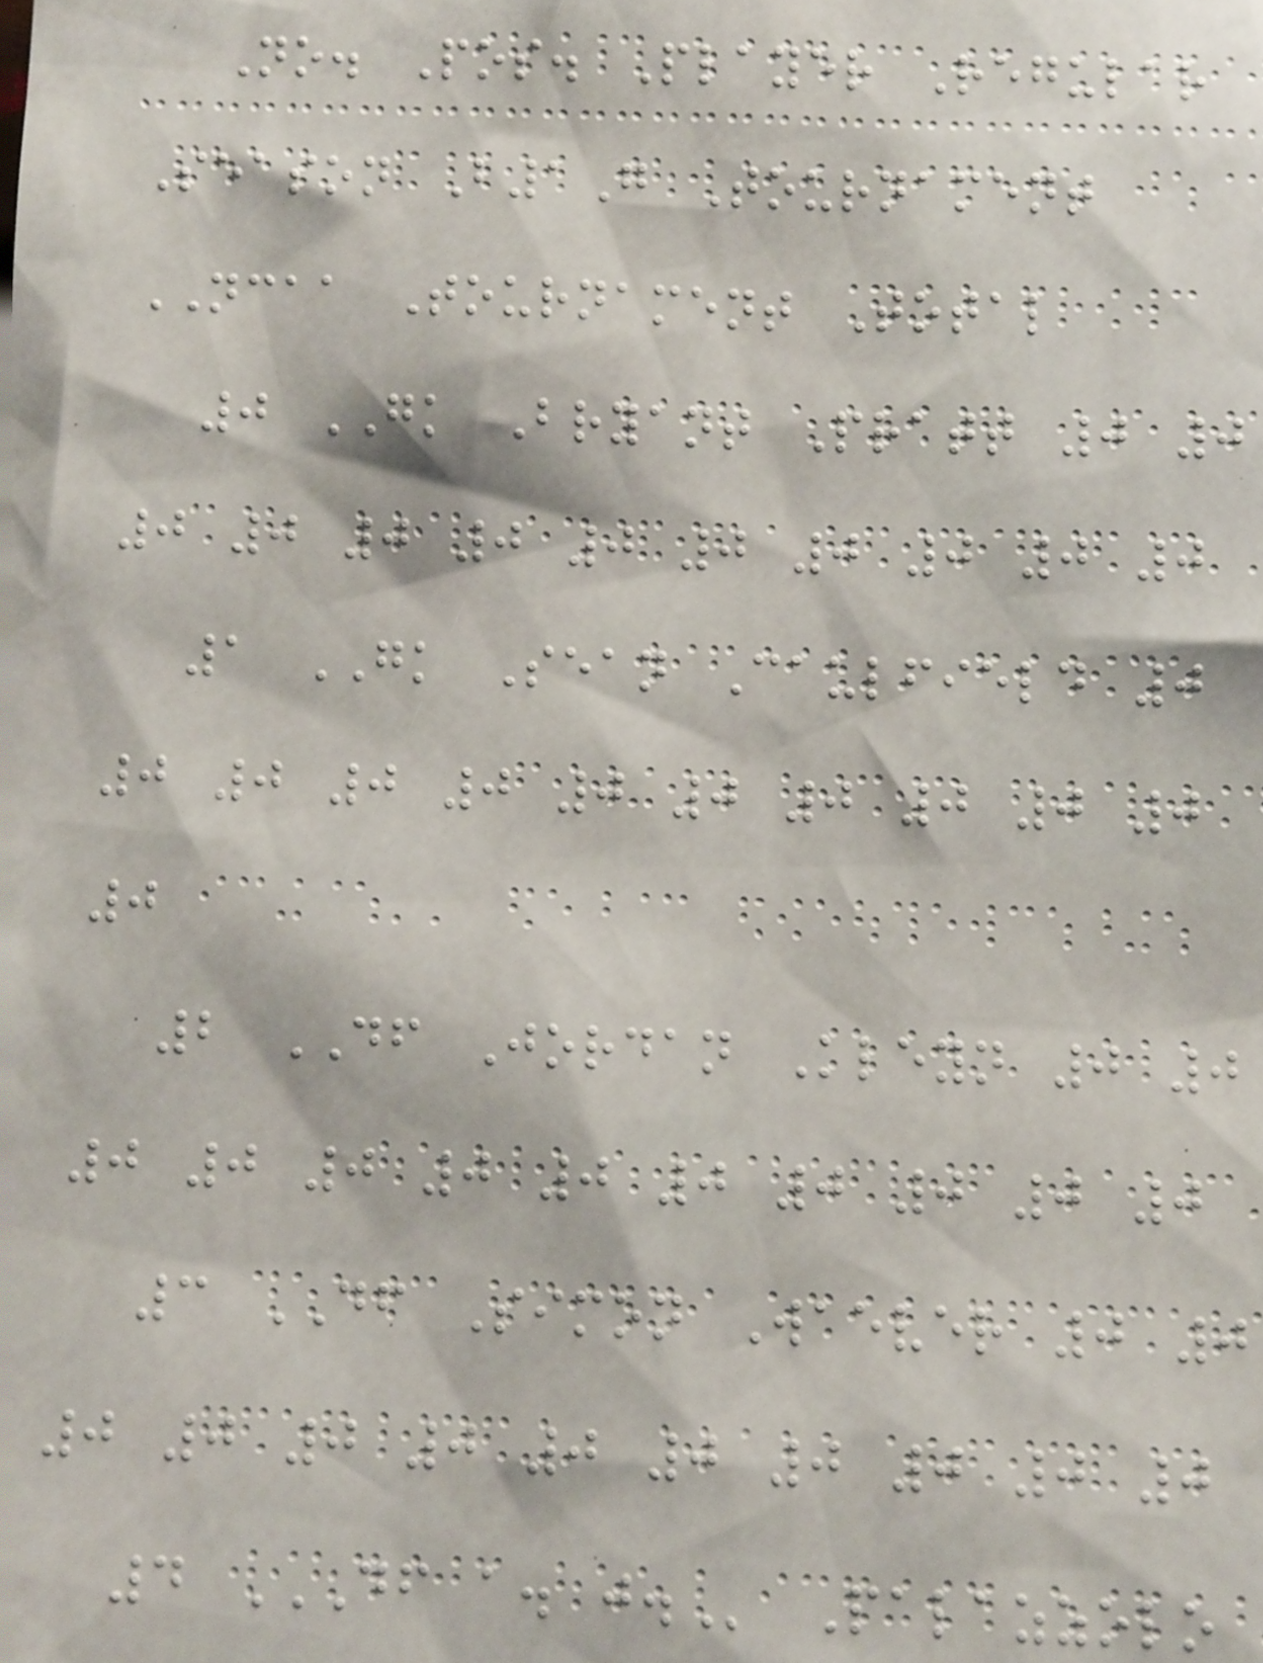No. Pos. Player Regular
Season B1G Tournament
NCAA Tournament Total
0 GK Bryant Pratt 0 0
0 0 0 0 0 0 0 0 0 0
1 GK Sean Caulfield 0
0 0 0 0 0 0 0 0 0 0
0
2 DF Jordan Kleyn 0 0
0 0 0 0 0 0 0 0 0 0
3 DF Simon Waever 0 0
0 0 0 0 0 0 0 0 0 0
4 DF A. J. Palazzolo
